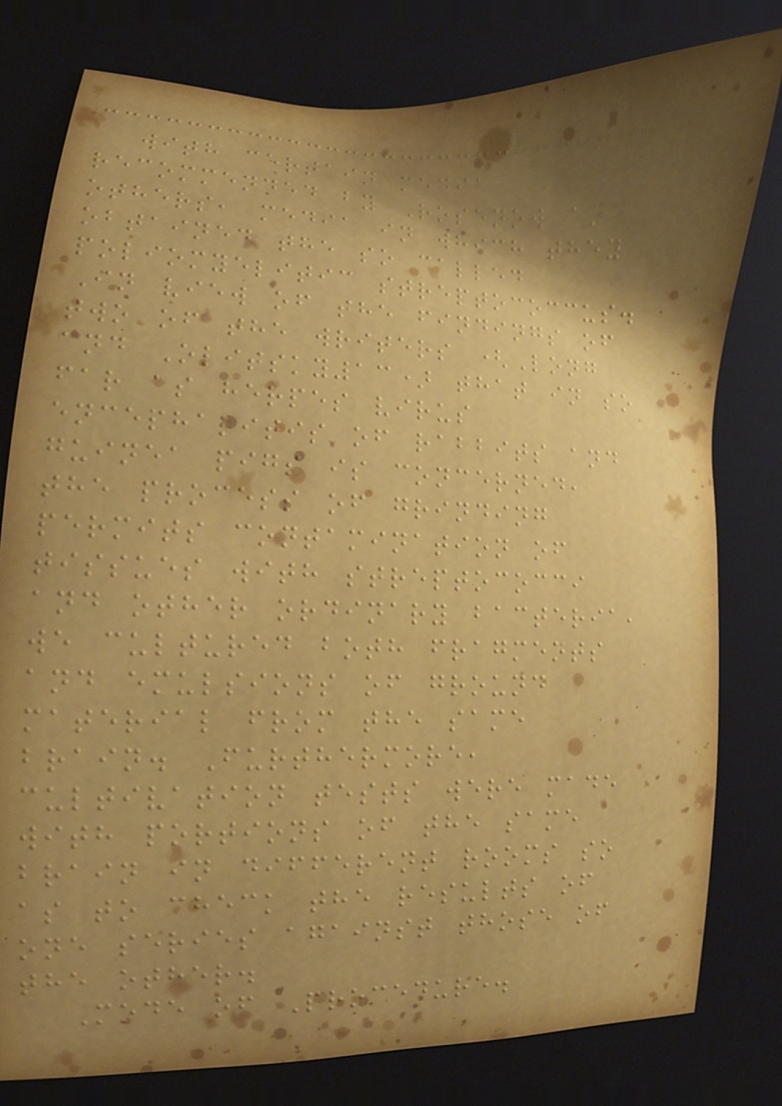with certain media
recommended by Rosenow and
others, media in which they
obtained the so called
poliomyelitic streptococcus.
In view of the findings of
two of the writers (Long
and Olitsky13) that in so
far as herpes virus
encephalitis of rabbits and
guinea pigs is concerned,
the process of grinding
permits contamination of
tissues with streptococci
and other ordinary bacteria,
we cultured both fragments
and emulsions of ground
material from the same
brain. Furthermore,
cultivation tests were made
with portions of the same
brain in different rooms so
as to check the results of
one series against those of
the other.
Mode of Procedure.
